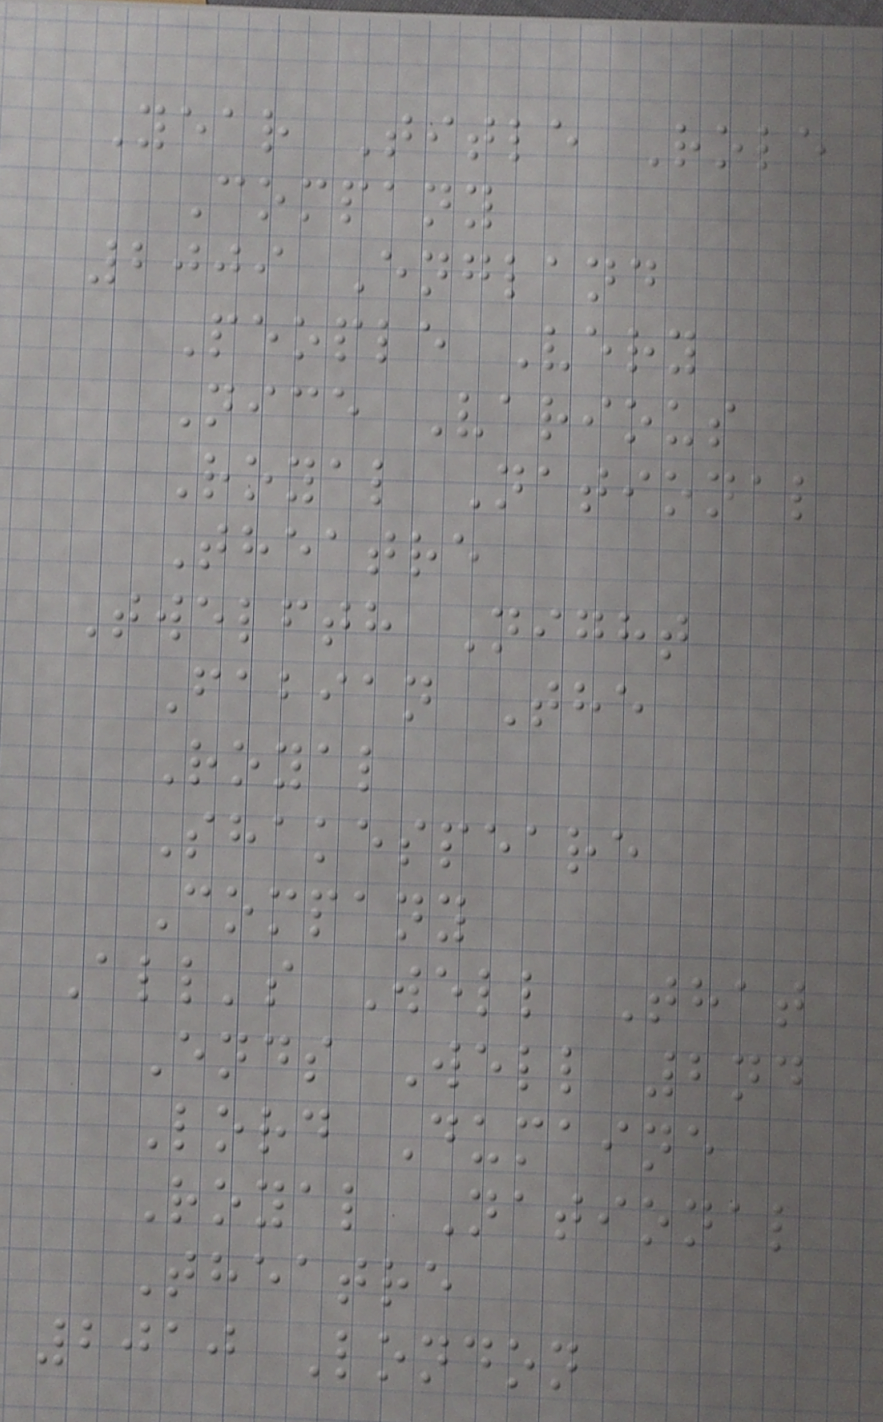Year Title Role
Company
2009 England
People Very
Nice Various
Royal National
Theatre
Twelfth Night
Fabian The
Royal
Shakespeare
Company
All's Well That
Ends Well 2nd
Lord Dumaine
Royal National
Theatre
2010 London
